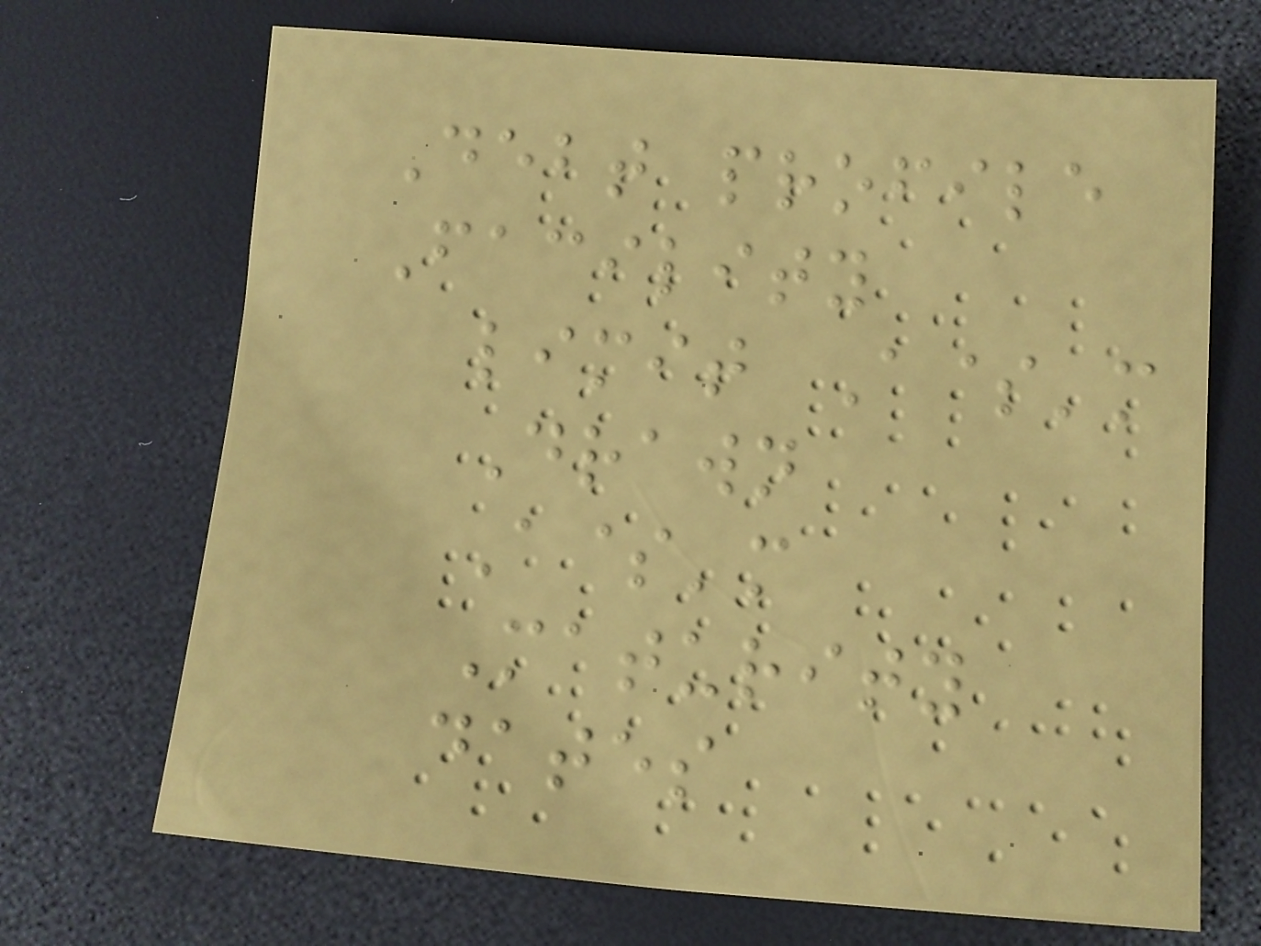Debt profile
Facility
limit A$'m
Drawn
A$'m
Maturity
dates
